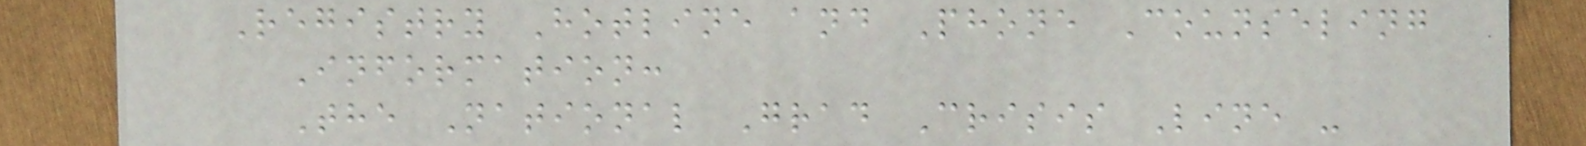Registry Hotline and Phone Counseling
Information:
The National Grad Crisis Line -
